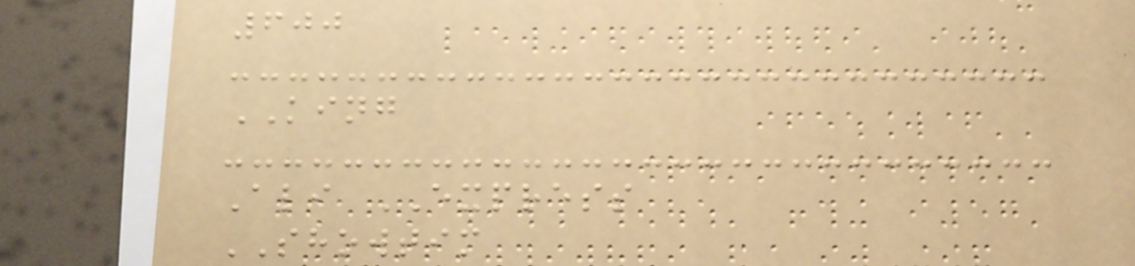600
KING
Ali EXPRESS
SHOWTIM
